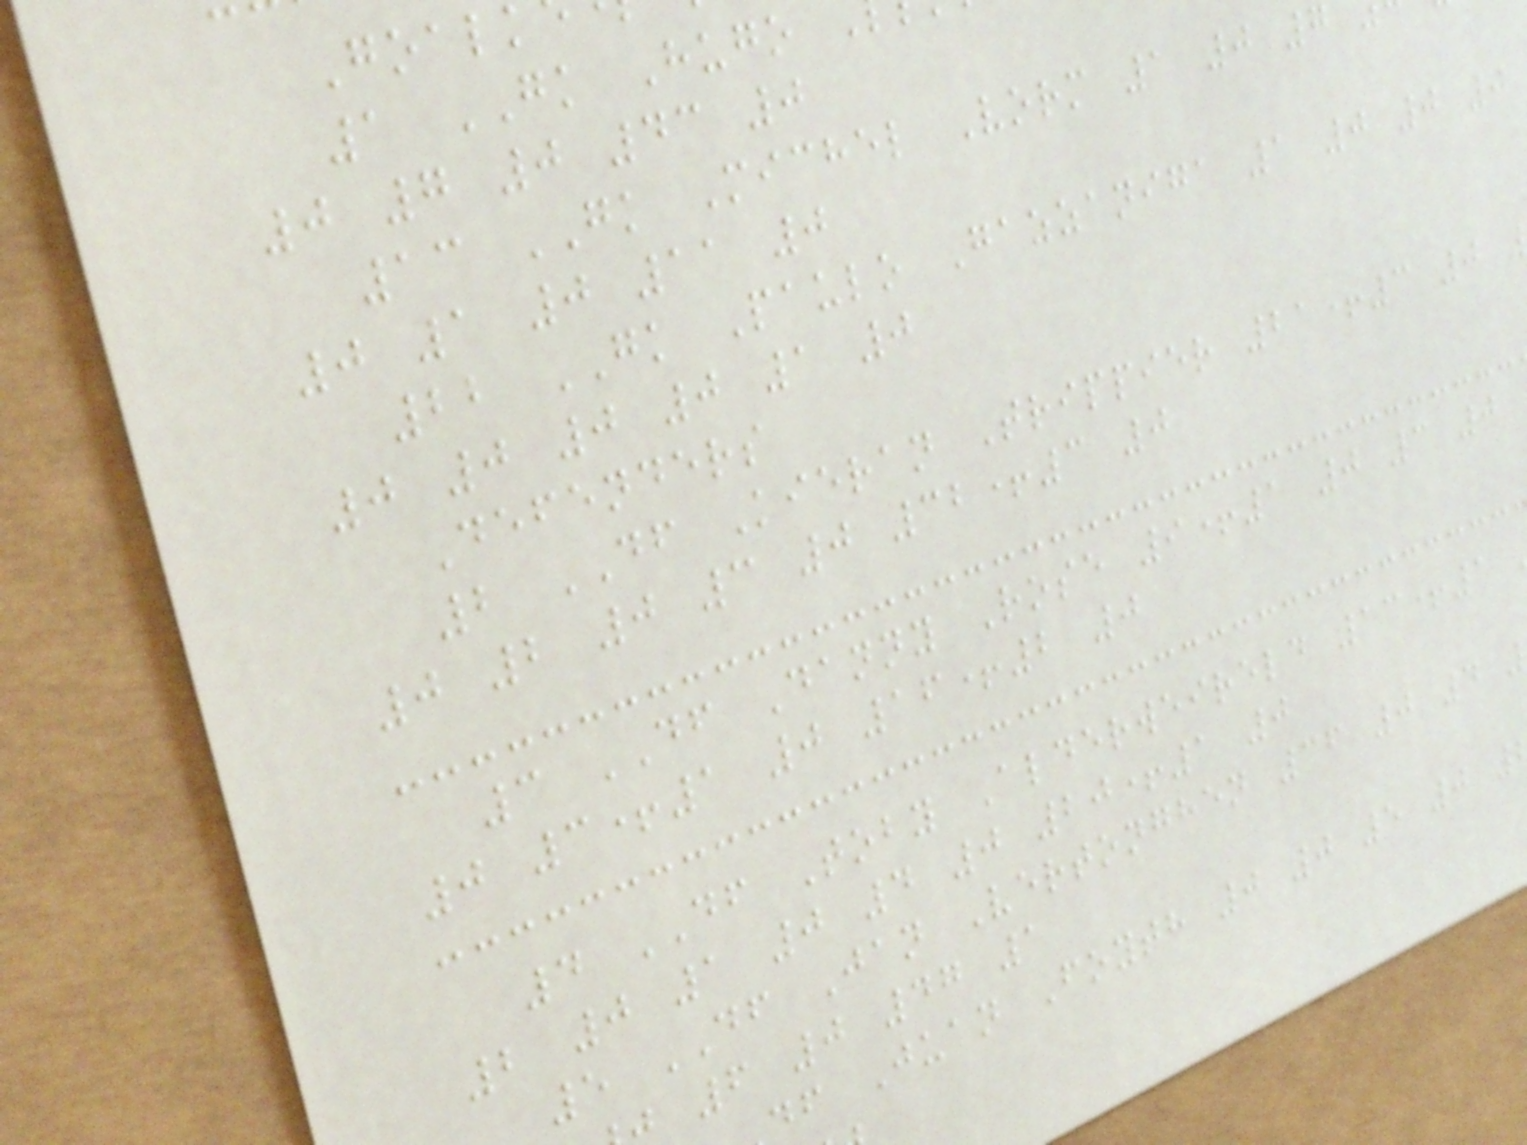Goal
1 GK Hugo
0 7 0 43 0
13 GK Michel Vorm 1 0 7
0 1 0 11 0
22 GK Paulo Gazzaniga 1 0 0 0
0 0 0 0 1 0
Defenders
2 DF Kieran Trippier 21+3 0
0 2 0 3 0 32+3 0
3 DF Danny Rose 9+1 0 3 0
0 3+1 0 16+2 0
4 DF Toby Alderweireld 13+1
2 0 1 0 4 0 20+1 0
5 DF Jan Vertonghen 36 0 4
6 0 47 1
df Juan Foyth 0 0 5 0
